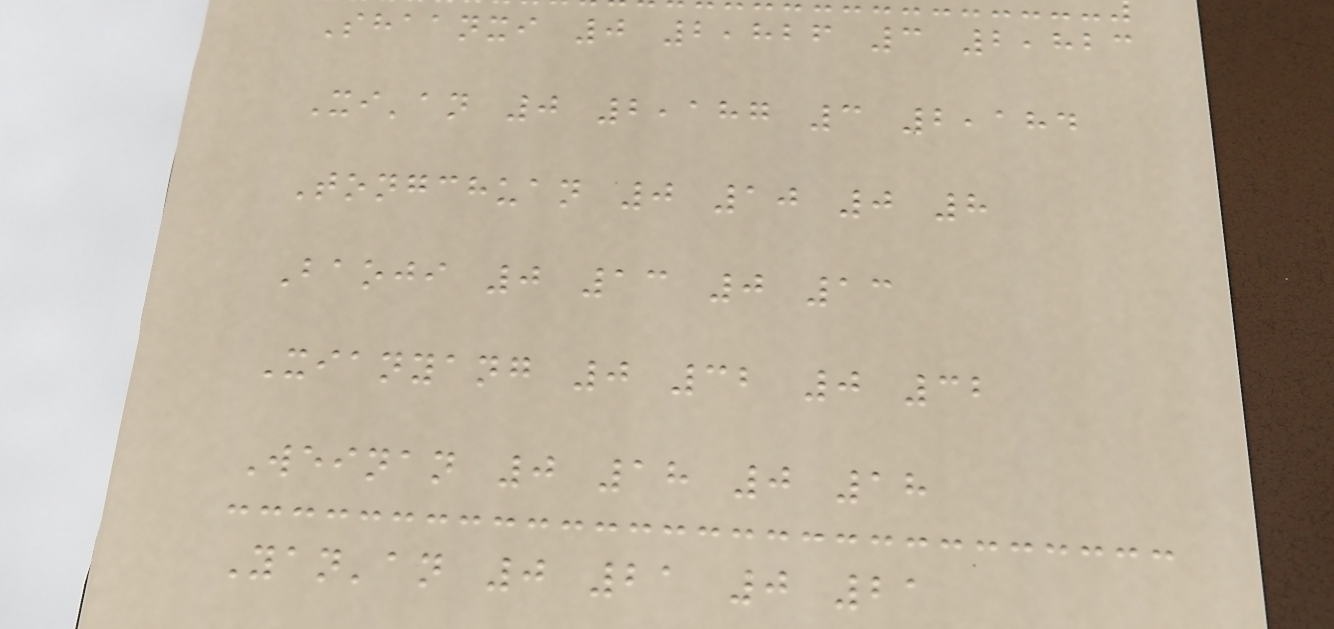Shaanxi 0 2,826 3 2,823
Xi'an 0 2,187 3 2,184
Tongchuan 0 10 0 8
Baoji 0 13 0 13
Xianyang 0 32 0 32
Weinan 0 18 0 18
Yan'an 0 21 0 21
